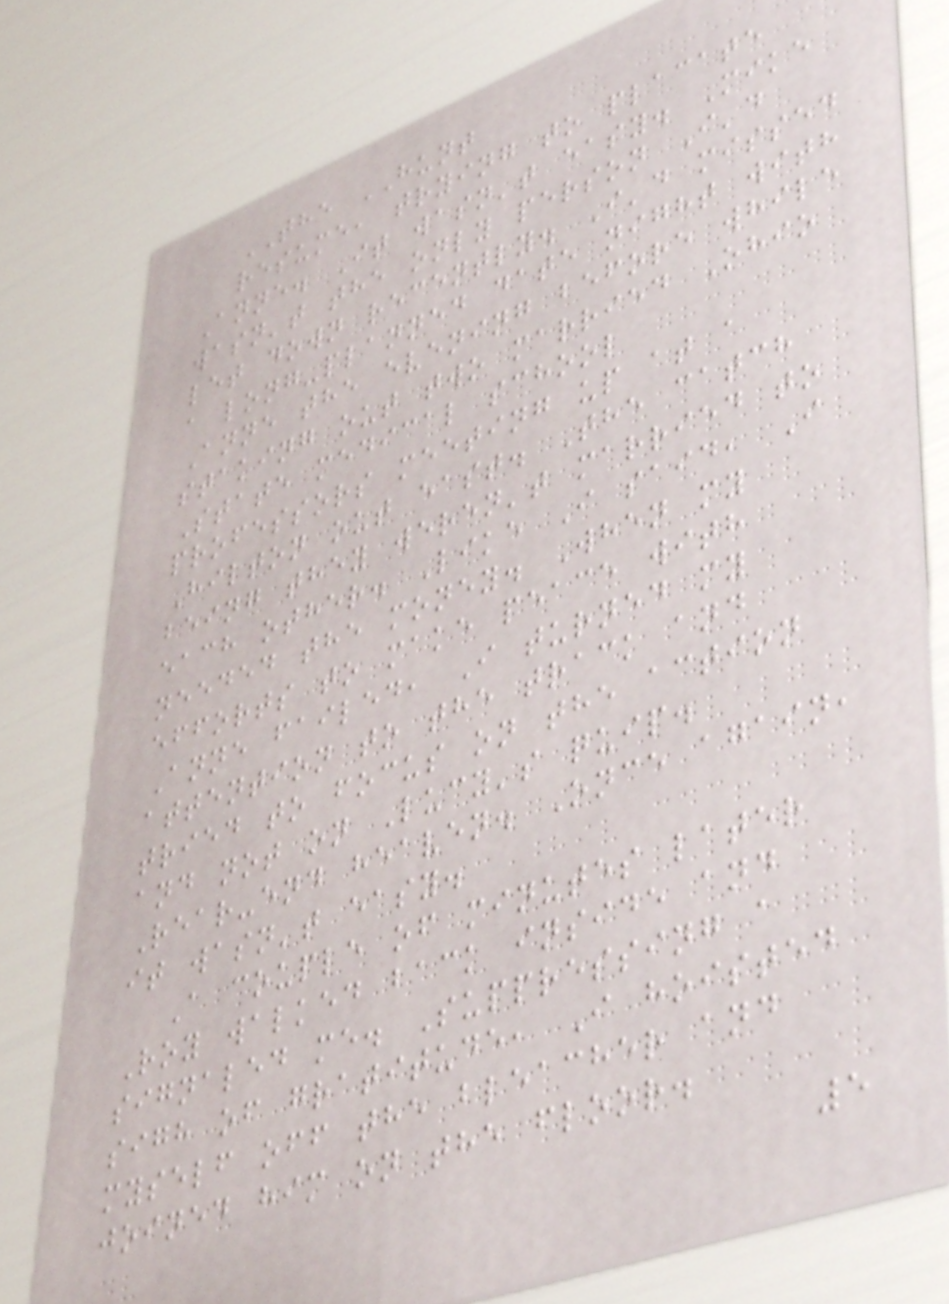THE HUNT
resume, trying to placate
Anne. It wasn't easy. Mike
wasn't the only person I'd
let down recently. I'd missed
a long-planned date night with
Anne the evening before while
staking out two married Ohio
State medical school
professors meeting up at a
Hilton out east. The catch
being they weren't married to
each other. Like I said, I
needed the money. When my
efforts to make peace with
Anne failed, I turned my
attention to the track and
tried to focus on the action
and not on Lucy's quip.
Rear-end heaven. Once again,
it wasn't easy.
A couple of minutes later
Roy walked back inside and
signaled me. Suppressing a
sigh of gratitude, I hoisted
myself off the bleacher and
joined him on the floor.
5
